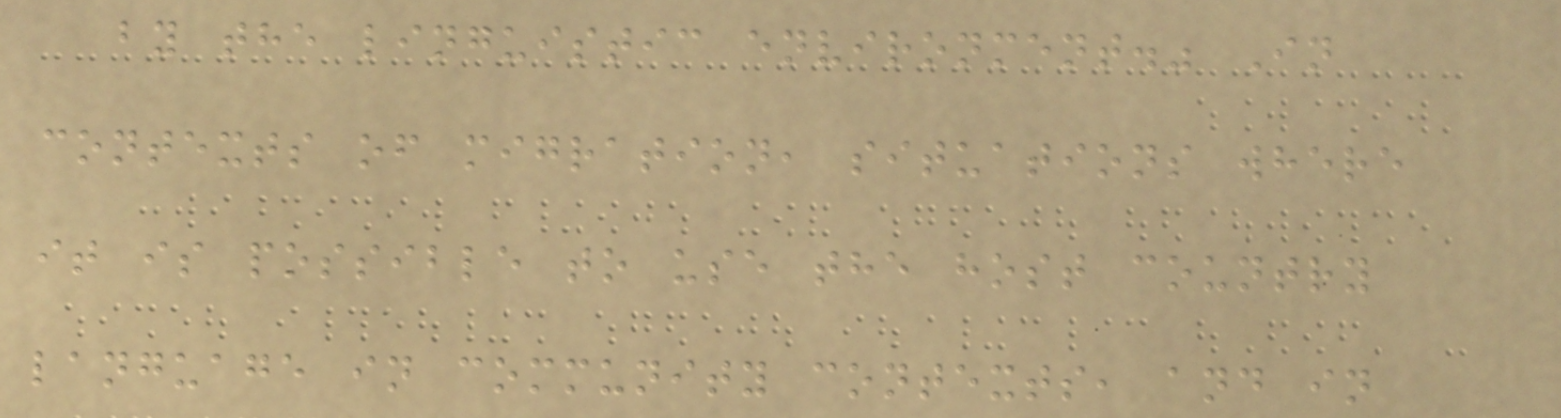by the linguistic environment." In
contexts of migration, situations where
it is possible to use the host country
language in community contexts, and in
